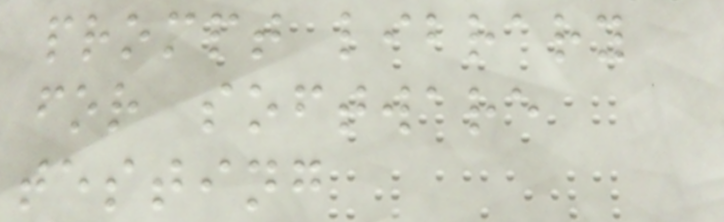prompt library
for software
testing
